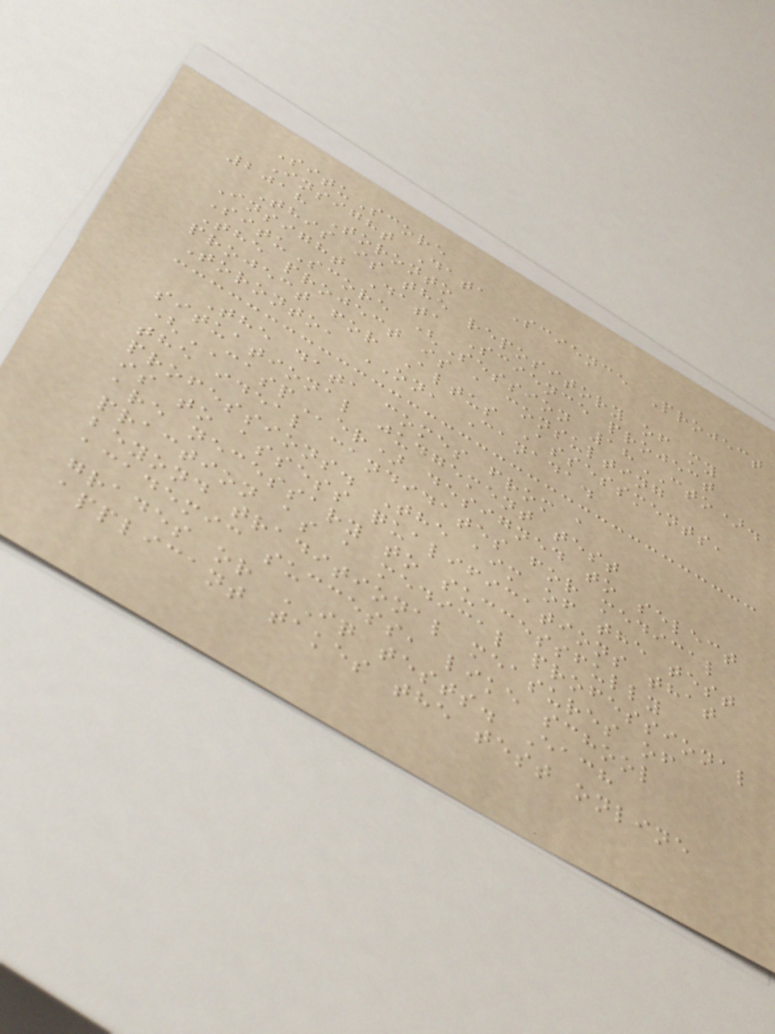SituScore
Insight Data Science Project
2018 Toronto
This is the repository of my
Insight Data Science project
SituScore (Session 18CTO).
The project is a consulting
project for Altus Assessments,
Toronto, ON, Canada.
The data comes from a
situational judgement test
(CASPer) designed to select
the ideal candidates for medical
professions. The aim of the test
is to assess qualifications that
are necessary to successfully
praction as a medical professional
beyond traditional measures of
academic success, like school
grades or IQ tests. Each
applicant takes the test online
